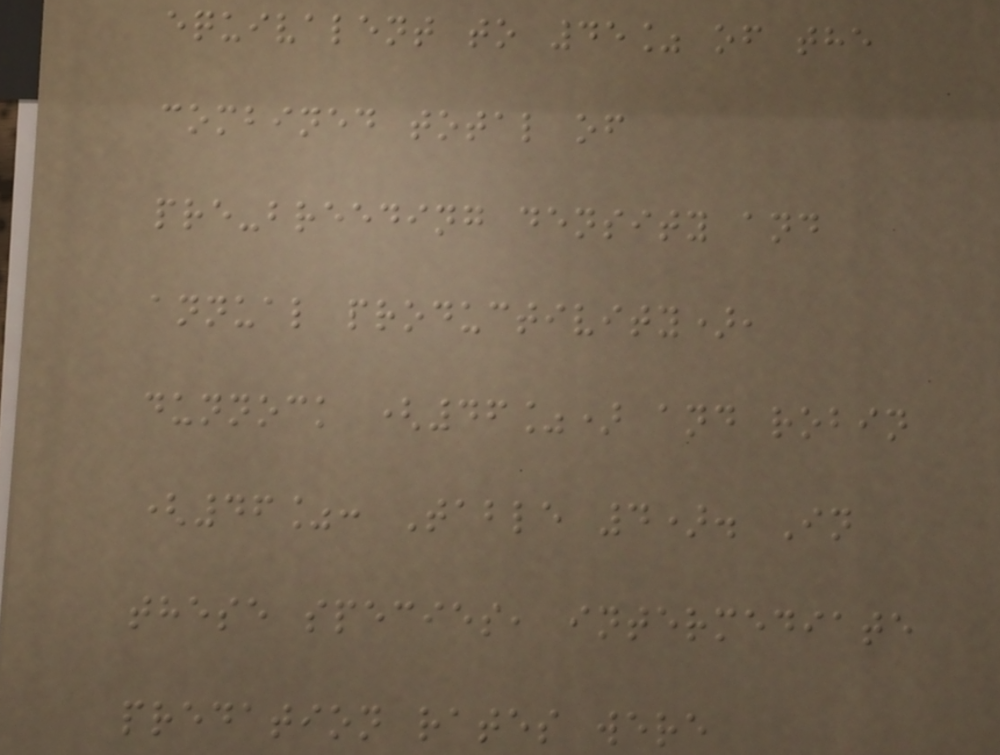equivalent to 45% of the
combined total of
pre-breeding density and
annual productivity),
dunnock (46%) and robin
(46%: Table 4). In
these species, intermediate
predation rates were
